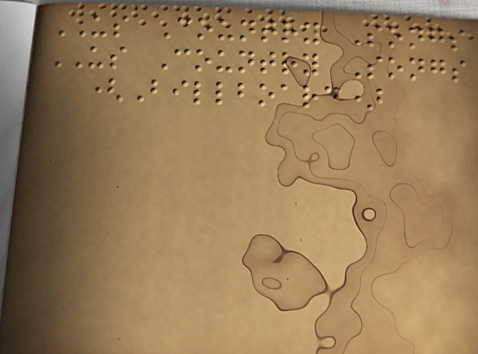US Country Songs
US Country Songs
(Billboard)
